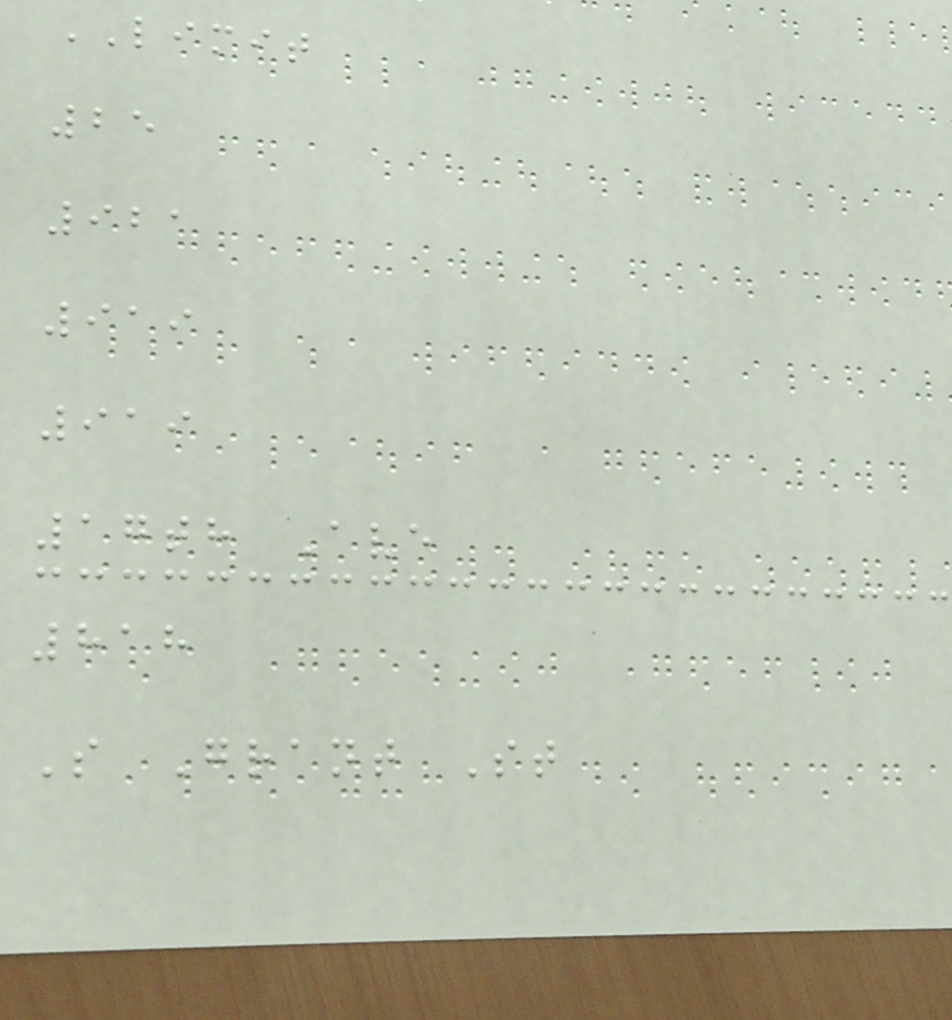LIMIT
25
921
919
919
17th Ave
818
S Grant St
